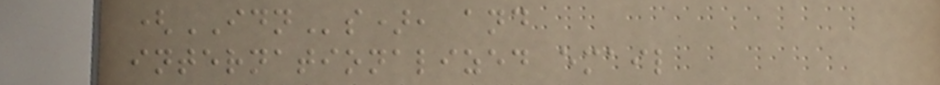(IDNs), and
internationalized email
